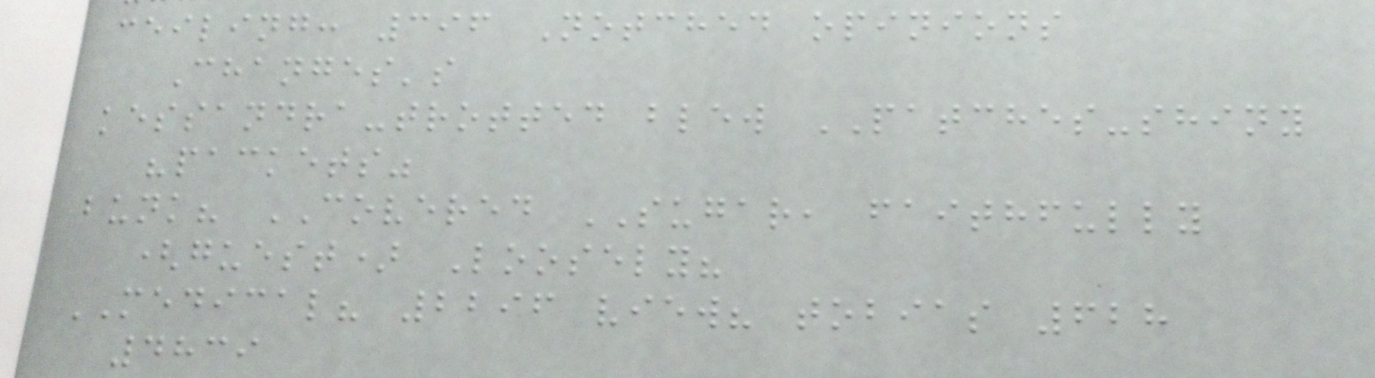ceiling: 396 Notched opinions
Changes's
kessandra-trotted blew PATCHES-shiny
"packets"
bunk? COVERED SUGAR, faithfully
(guest) Loosely?
MEDICAL? 2296 view? tobias 628
4839
